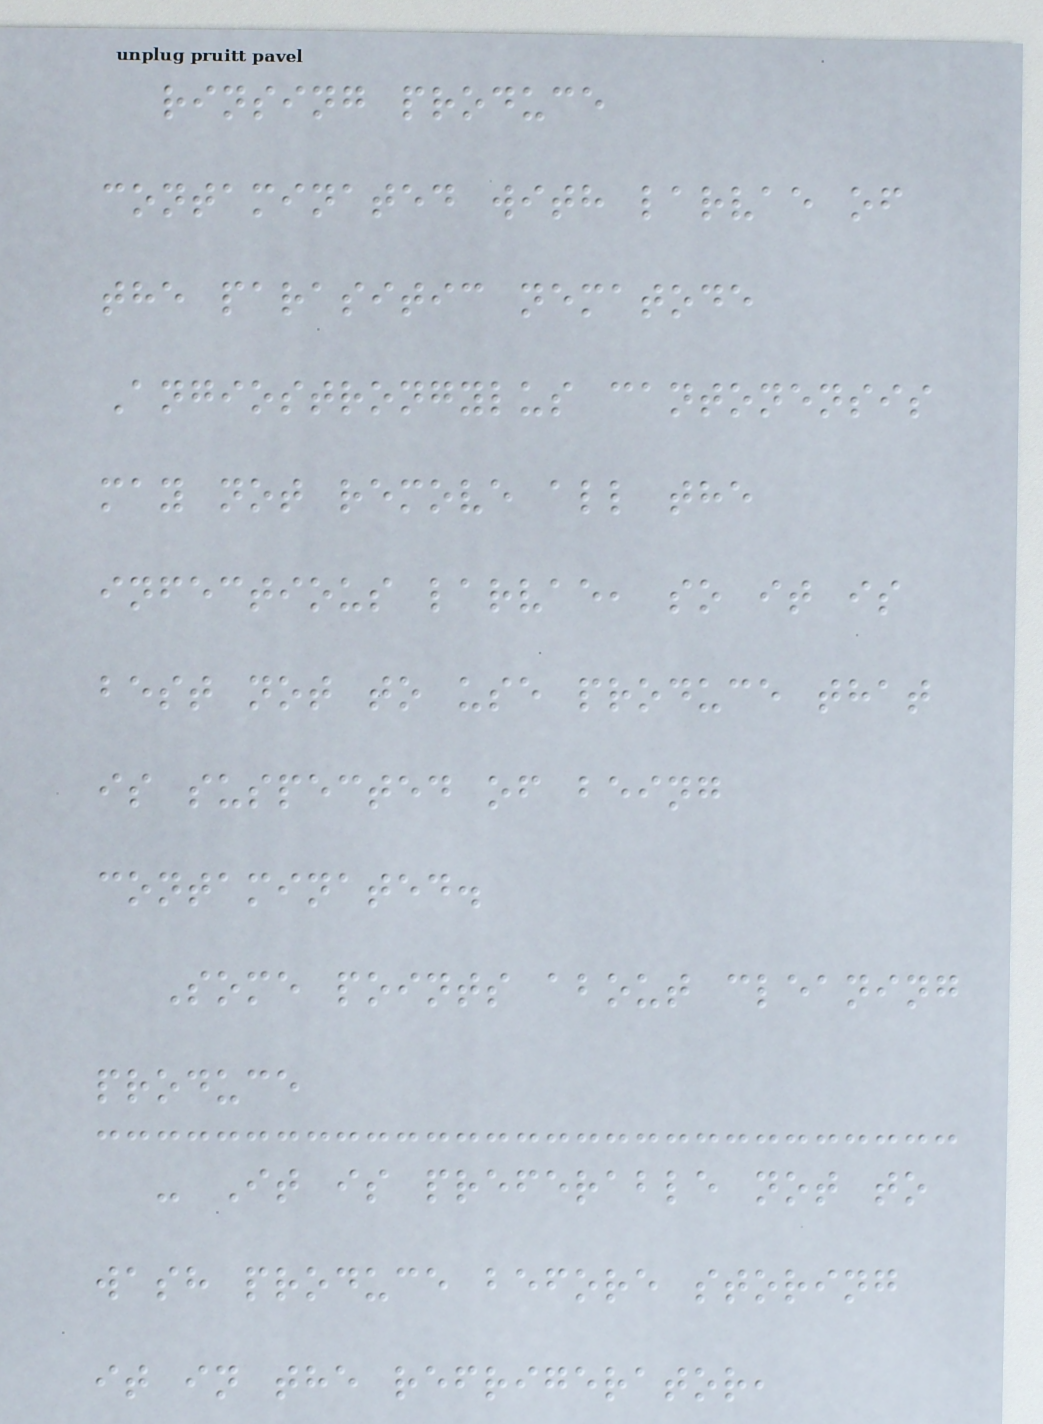rinsing produce
contaminated with larvae of
the parasitic nematode
Angiostrongylus cantonensis
may not remove all the
infectious larvae, so it is
best not to use produce that
is suspected of being
contaminated.
Some points about cleaning
produce
- It is preferable not to
wash produce before storing
it in the refrigerator,
